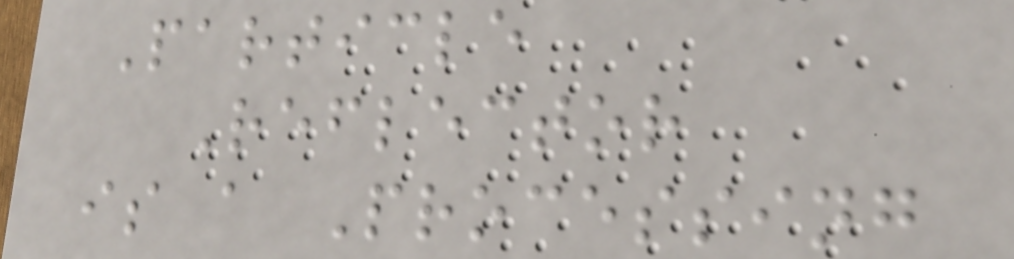Particle
Reflector
is a Processing
